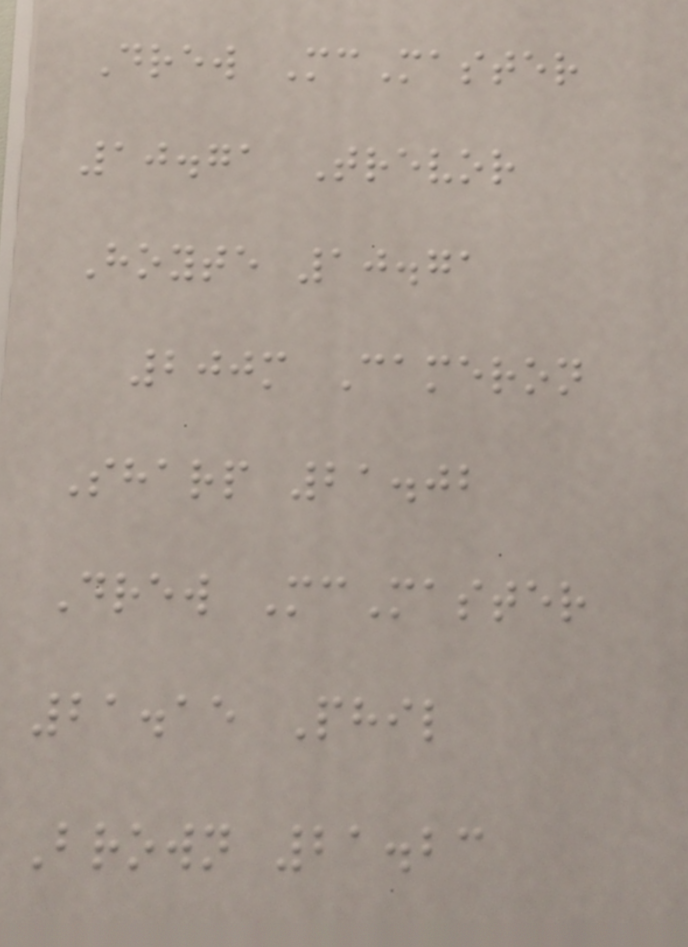Drew McMaster
10.71 Trevor
Hoyte 10.71
200m Cameron
Sharp 21.02
Drew McMaster
21.15 Phil
Brown 21.23
